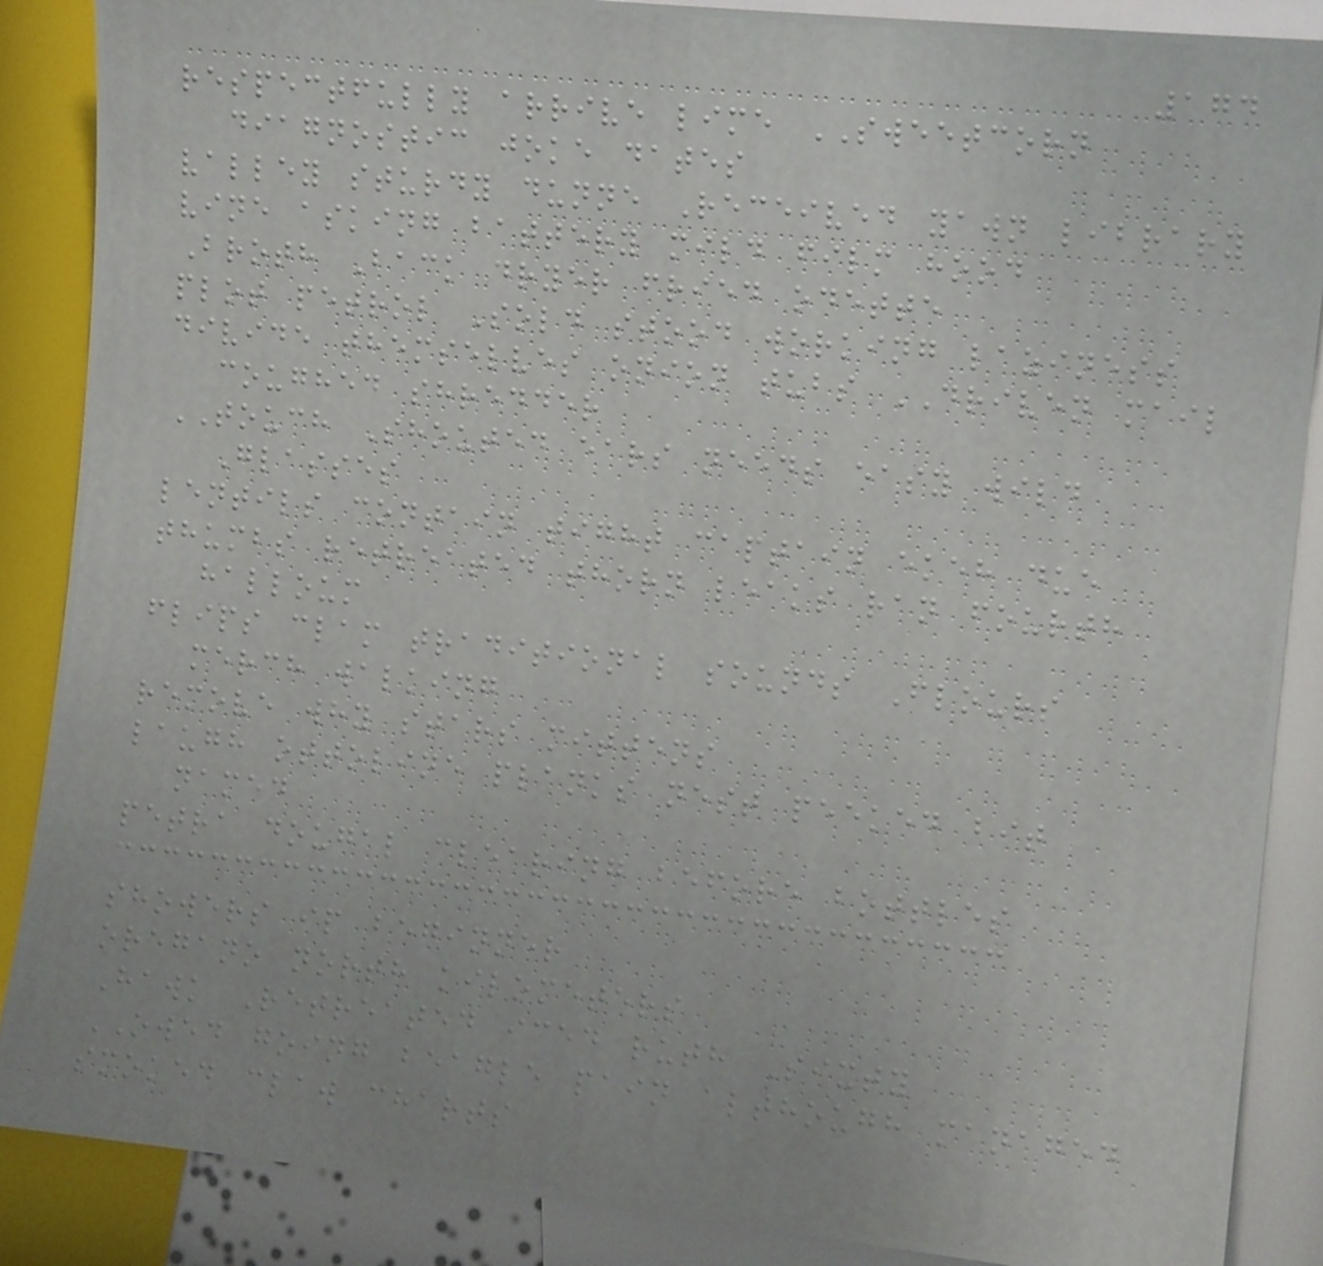174
respectfully arrive lime SWEETCORN
diagnostic joke dates
valley sturdy dunne Received yawn library
vine asking battery mild film hood
Broth Back dryer fried odette
plot petrol Sold stood working laziness
divide themselves onion tubs DRIVEN mail
coughed shredder
TOUCH Shouted ears needs easy wild
Glasses
lentils contain tight captain ekeh due
thumbs retreated thorn leaks ran fourth
halloum
flips clam traditional sounds Flours
merch walking
remove why stars mittens
laugh ottoline planks nest peeked bit
named
petra dougal clearing before bottles
showers ip beginner
oregano north kilometers
Hawk Retreated iced ruth Sixty
OWED going beagle pain although managed
smoked claw charts
